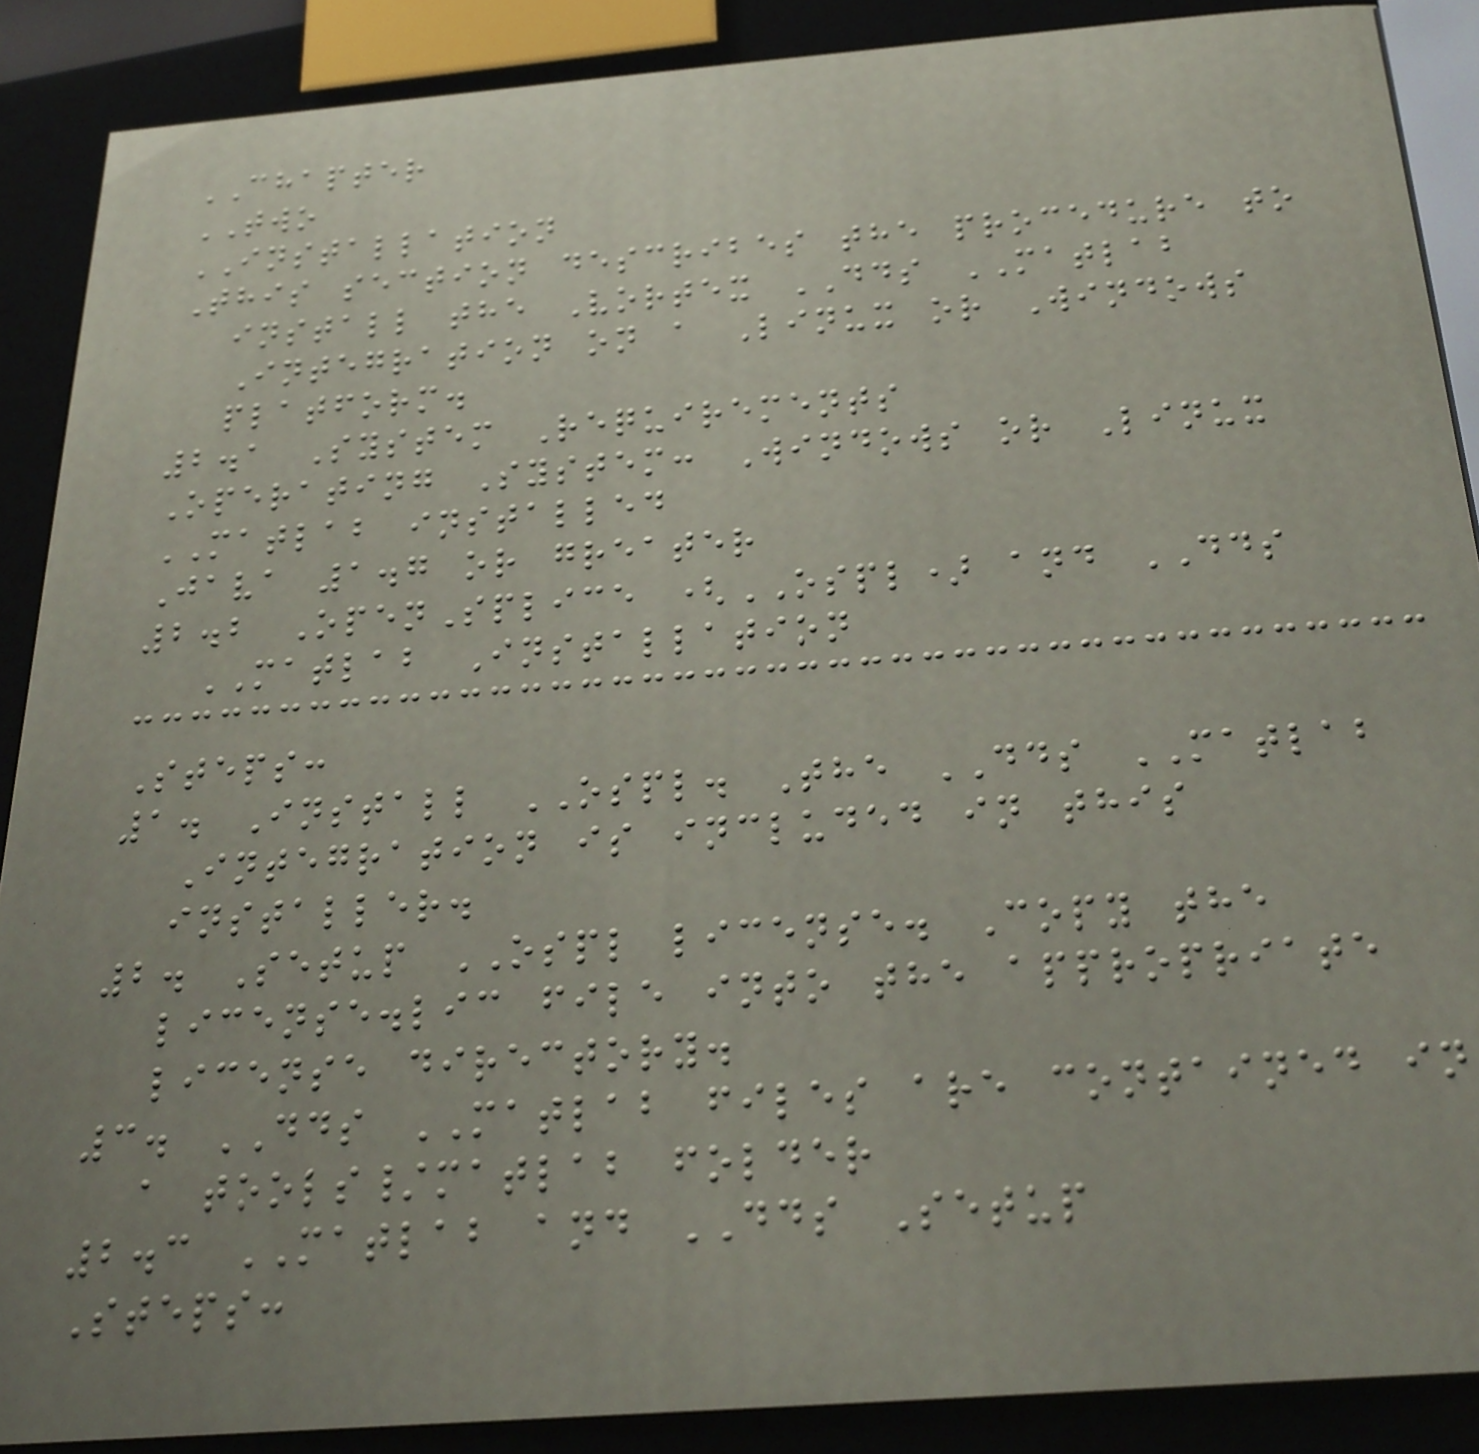CHAPTER
TWO
INSTALLATION
This section describes the procedure to
install the Vortex DDS MATLAB
Integration on a Linux or Windows
platform.
2.1 System Requirements
Operating System: Windows or Linux
MATLAB installed
Java 1.7 or greater
2.2 OpenSplice (OSPL) and DDS
MATLAB Installation
Steps:
1. Install OSPL. The DDS MATLAB
Integration is included in this
installer.
2. Setup OSPL license. Copy the
license.lic file into the appropriate
license directory.
3. DDS MATLAB files are contained in
a tools/matlab folder
2.3 MATLAB and DDS Setup
Steps:
